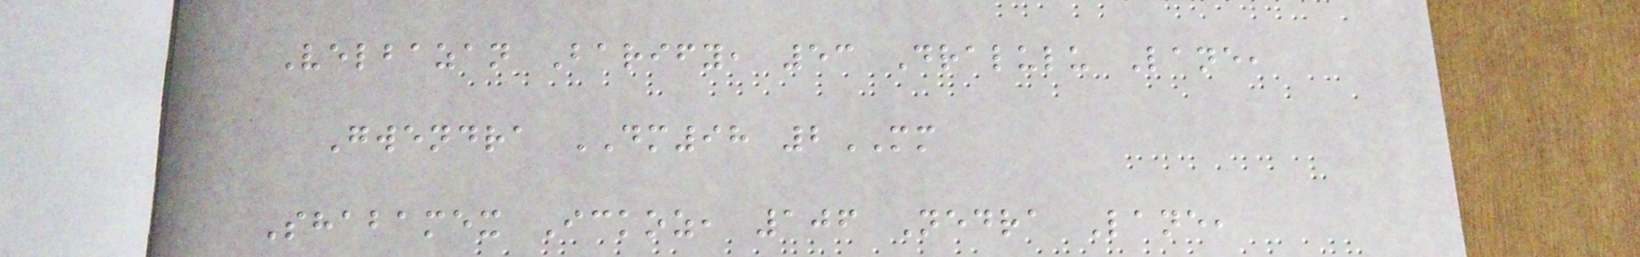Velbazan Barify, 53 Dralulu Lane,
Gwendra DM98 2MM
Shabamex Ickoz, 106 Nedra Lane,
